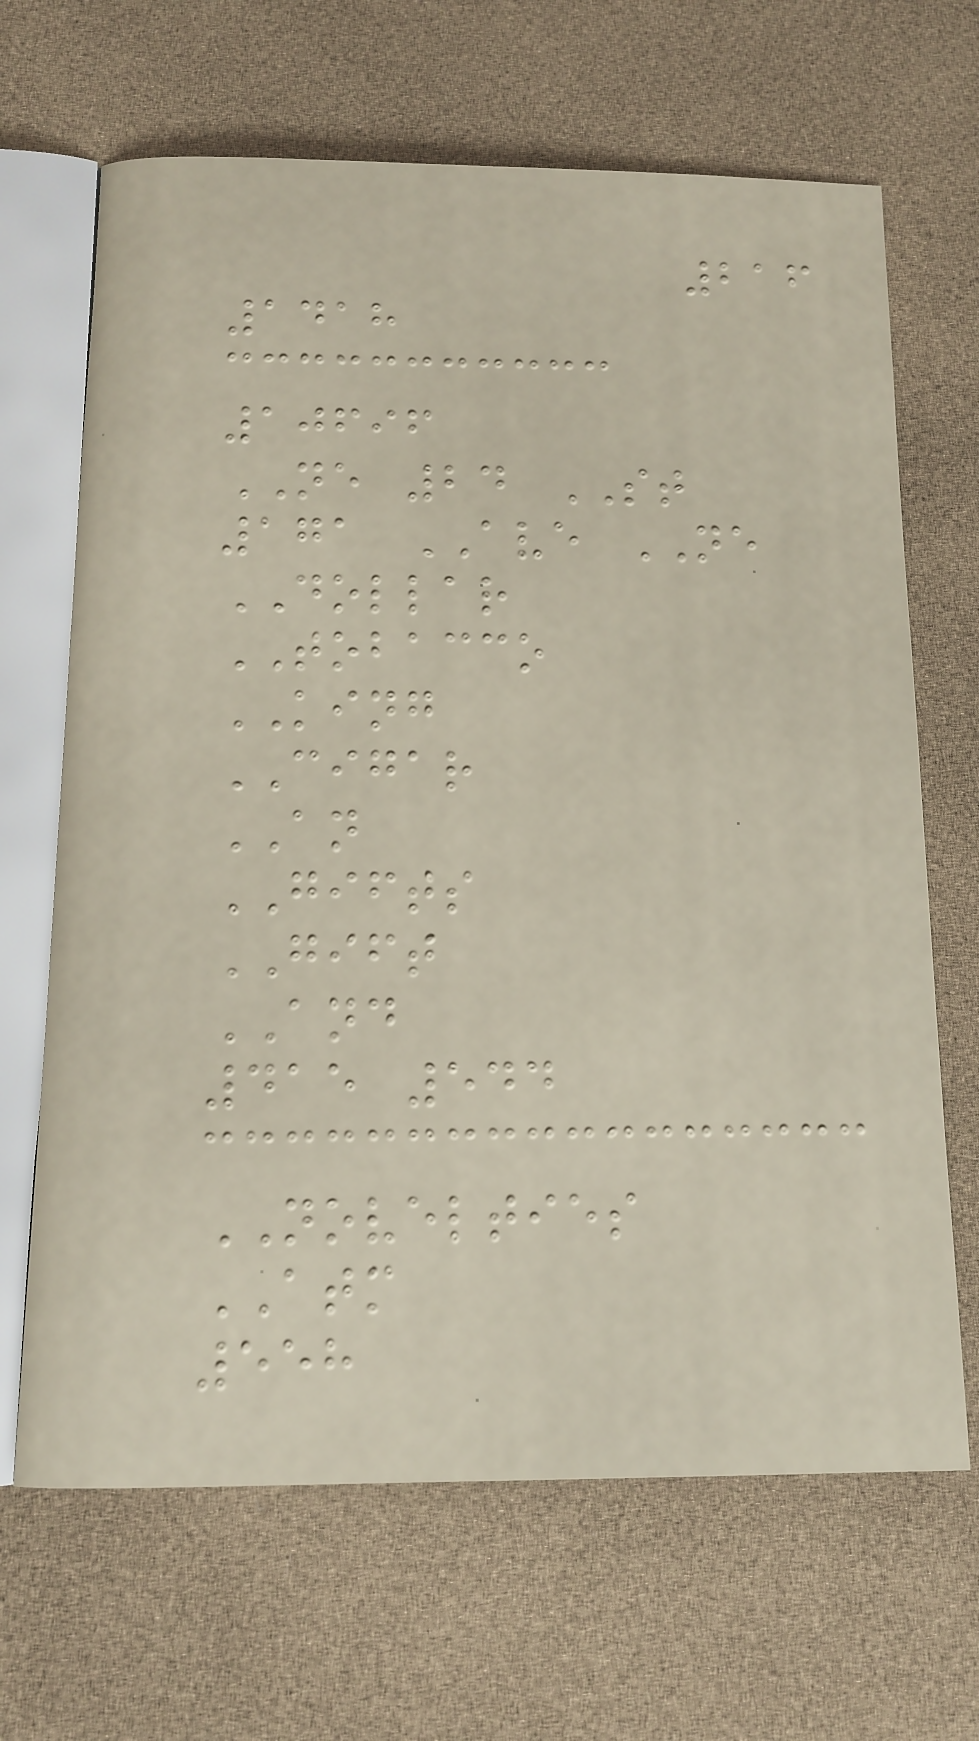216
1418
10696
NE 24 ST
171 AVE NE
DOLLAR
TOBACCO
KING
CIGAR
AN
GIFTS
GIFT
AND
415 544
NOVELTIES
ATM
558
